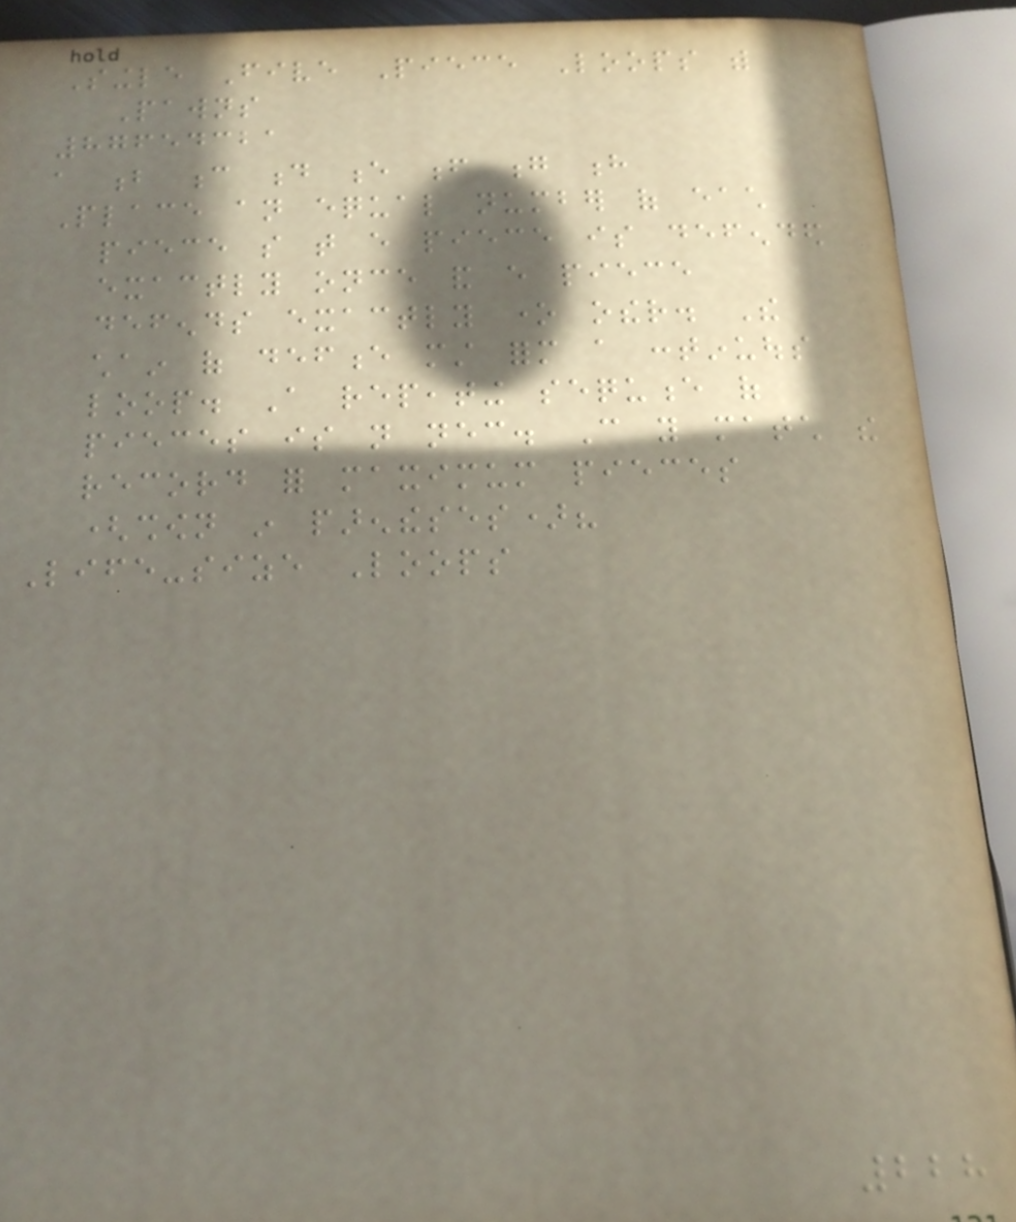Single Five Piece Loops with
Pawns
87654321
a b c d e f g h
Place an equal number of each
piece so that every piece is defended
exactly once and every piece
defends exactly one other. The
chain of defence must form a continuous
loop. A repeating sequence of
pieces is not necessary. Can you match the
record for maximum pieces
(shown in parentheses)?
Life-size Loops
228
